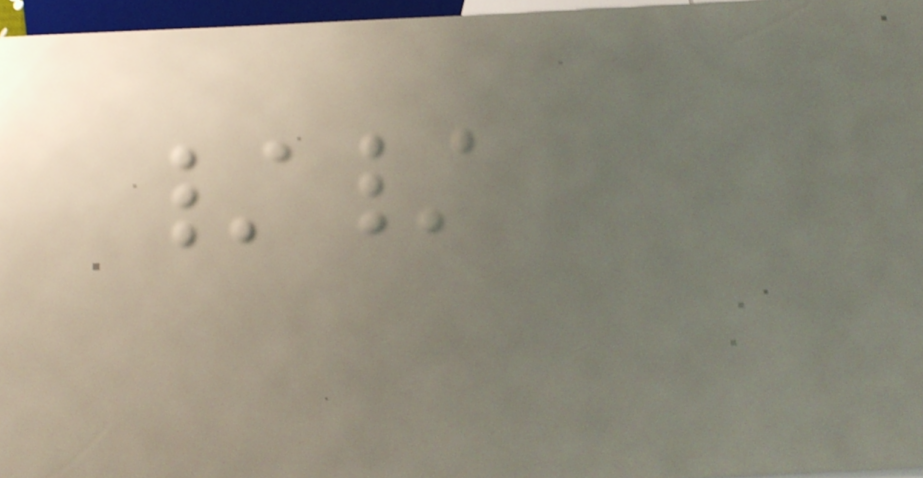//
